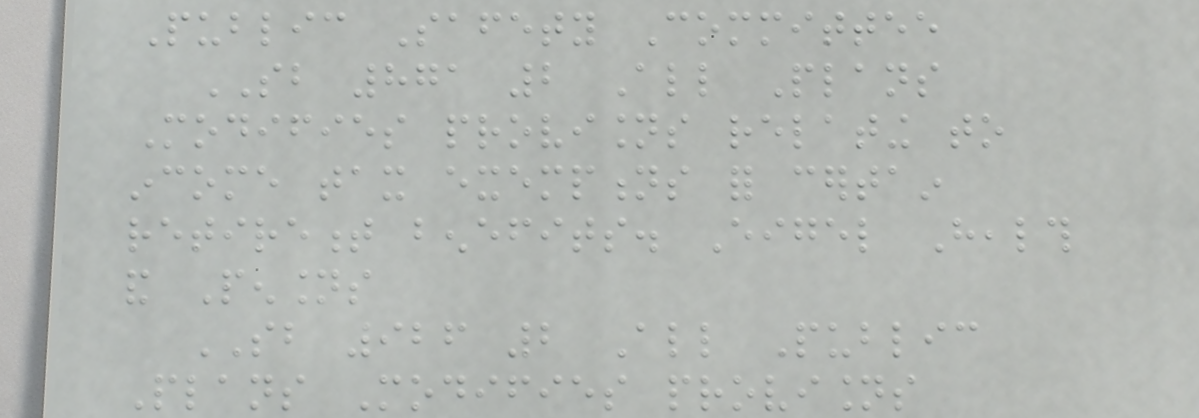Public Safety Committee
SB 871 2 All Plans
Modifies provisions relating to
income tax exemptions for certain
retirement benefits. Eigel Health
and Pensions
SB 926 2 All Public
Plans Modifies provisions
